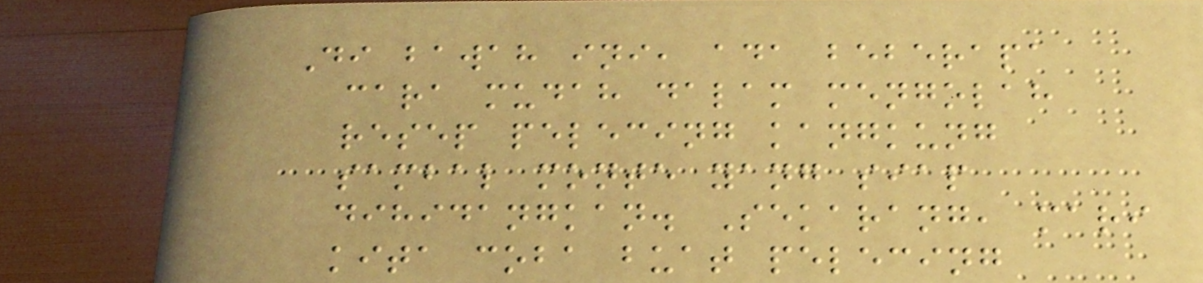Di bawah ini, ada beberapa
cara mudah dalam mengolah
resep pelecing kangkung
sambal monte yang siap
dihidangkan. Sekarang, mari
kita coba buat pelecing
